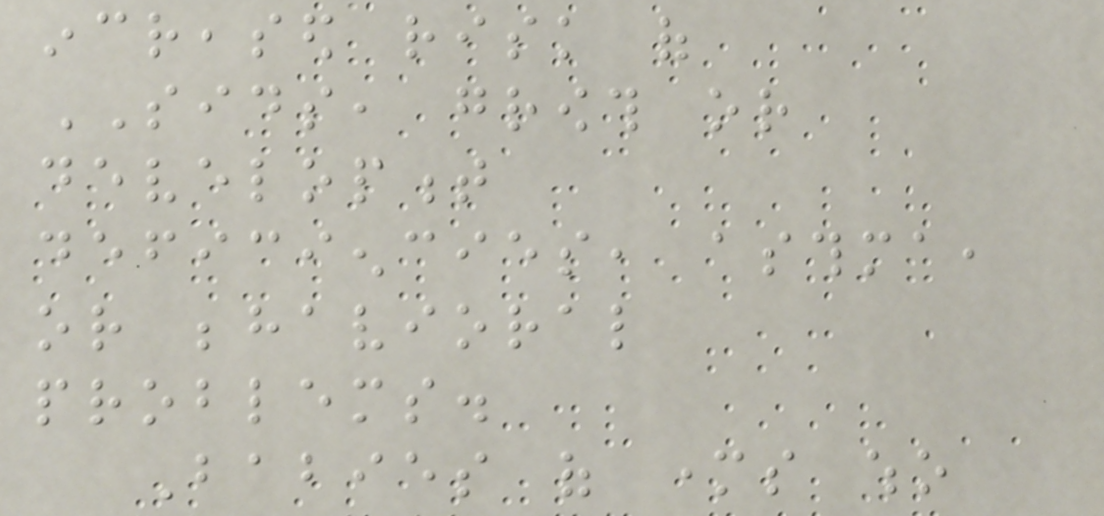increased risk of
SIDS, growth or
development
deficiencies, asthma,
or behavioral
problems.
Babies of mothers who
